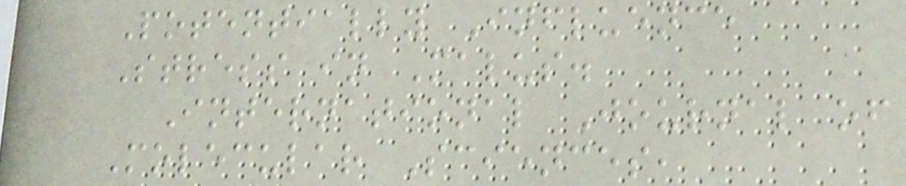Potentially Influence
Stress in Malus.
International Journal of
Molecular Sciences,
